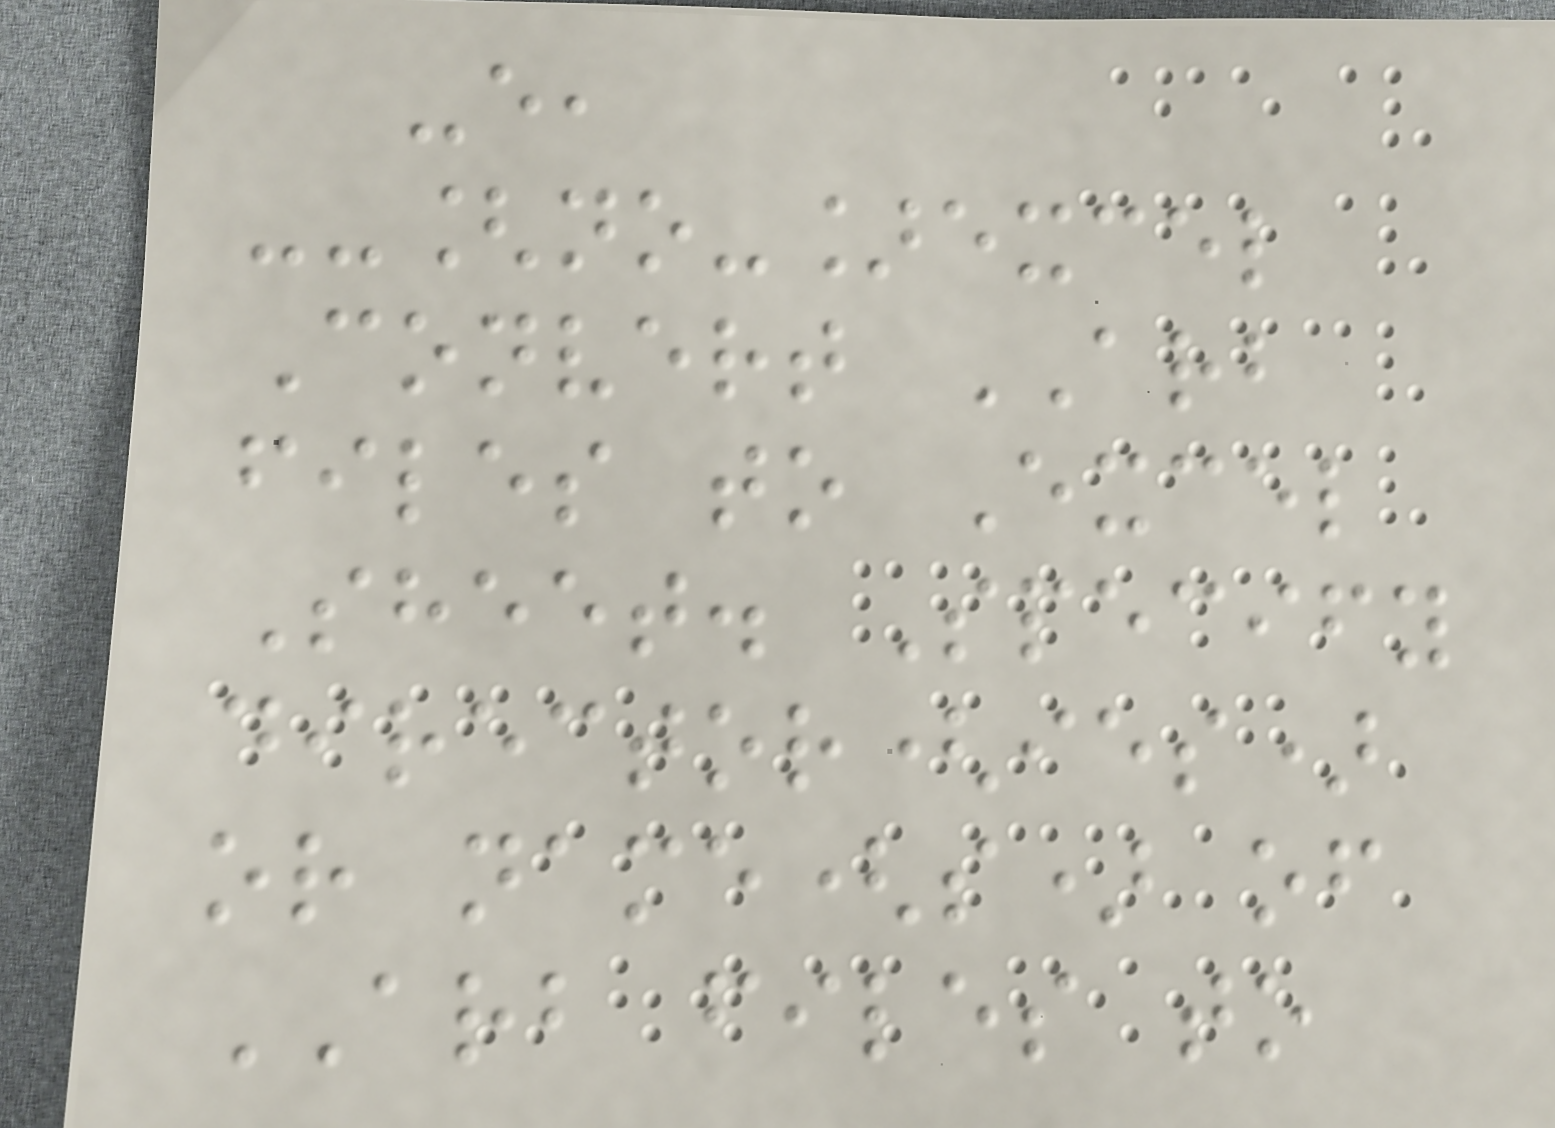-e,
--[no-]excel
Convert ARB
files to Excel
Sheet. Specify
director(ies)
or name(s) of
ARB files to
